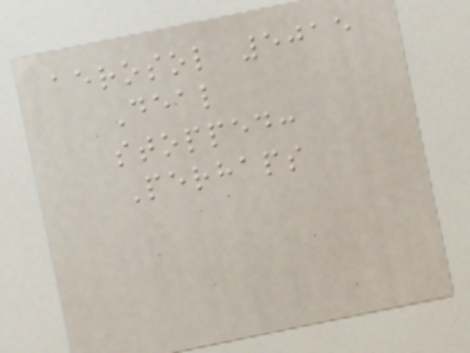aerosol 5015
Deal
stopped:
Perhaps
